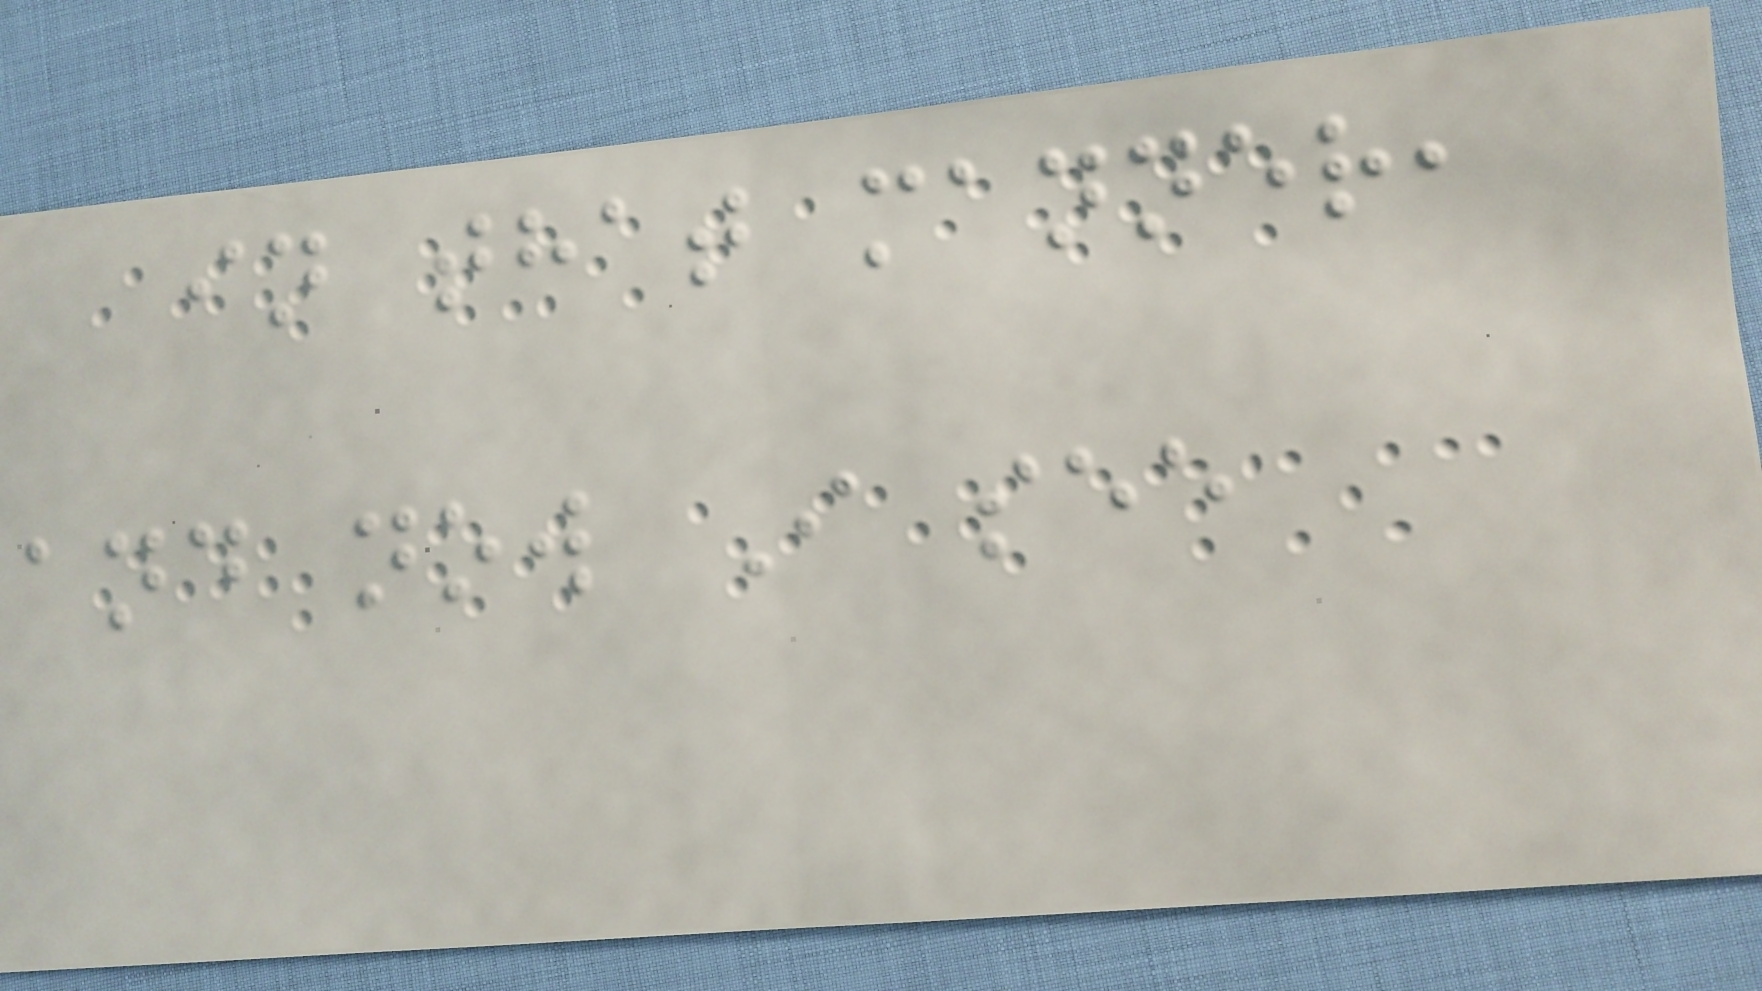in that manner,
and now I see
